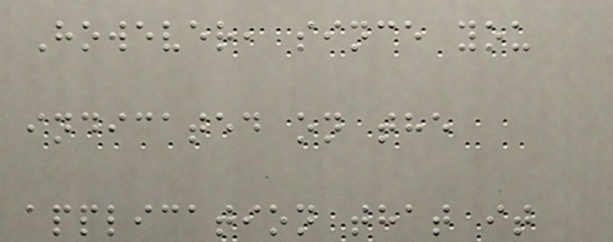However, since you
indicated on the
application that it
